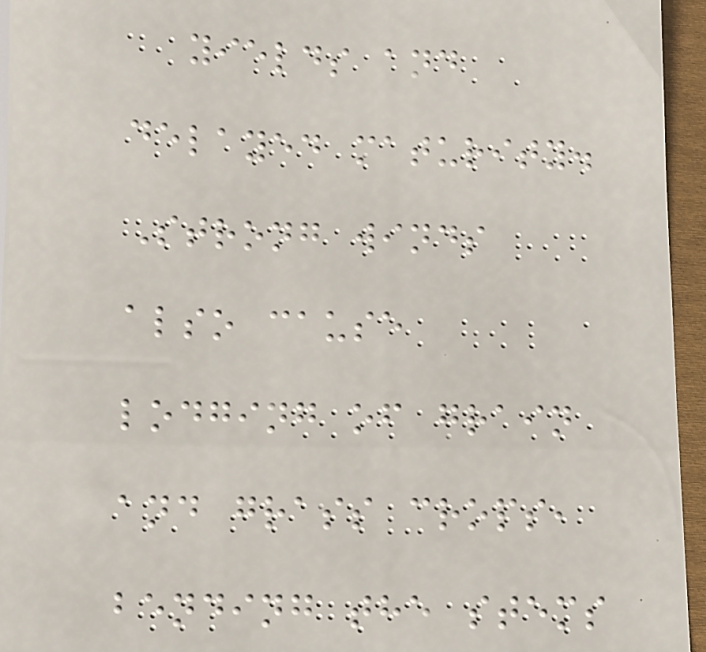yields and
delayed maturity.
Strong winds
also cause
lodging of grain
and grass crops,
bending the stems
